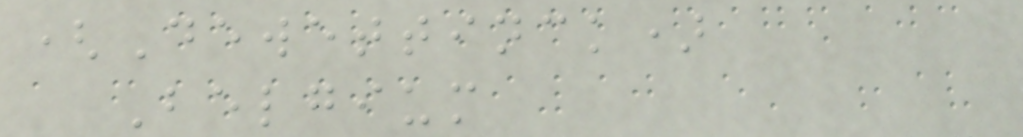(Dewettinck)
Belgium
